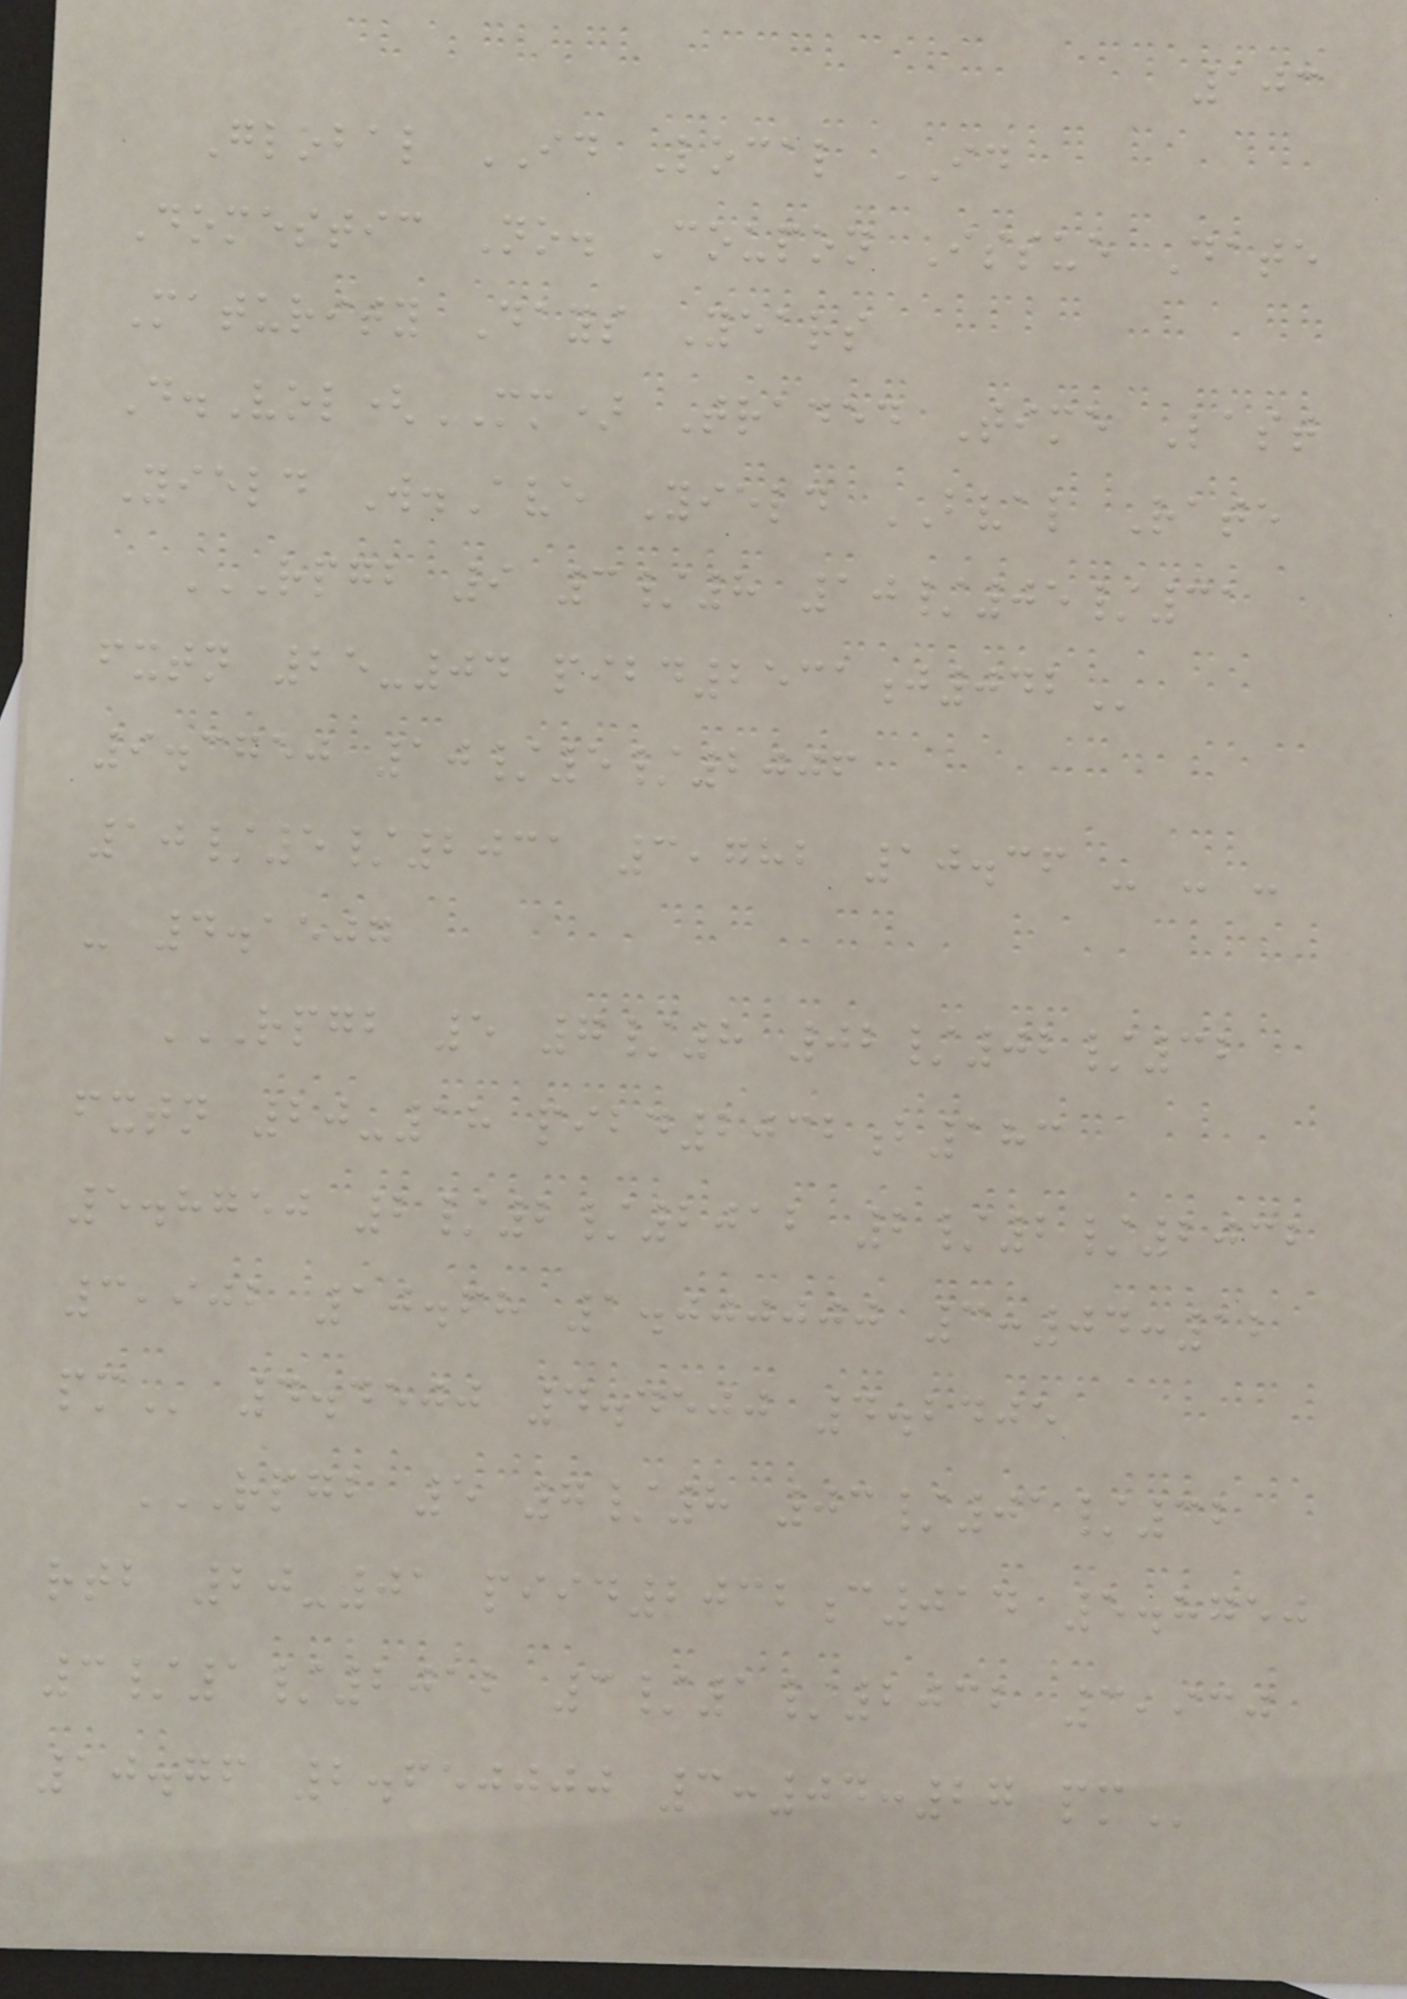103
Global ID Local ID
Domestic No. Coupon Issue Date
Maturity Days Years
D.Vol(MM) Traded Time Last
Yield W.Ave Yield BVAL Rate
RPGB 9 3/8 10/05/31
FXTN 25-04 PIBD2531J042
9.3750 10/5/2006
10/5/2031 3,782 10.36 - - -
- 4.1507
RPGB 5 7/8 02/02/32
FXTN 20-18 PIBD2032B183
5.8750 2/2/2012 2/2/2032
3,902 10.68 1.000000 3:04:12
PM 4.4500 4.4500 4.2405
RPGB 5 7/8 03/01/32
RTB 20-01 PIID2032C014 5.8750
3/1/2012 3/1/2032 3,930
10.76 2.650000 3:04:27 PM
